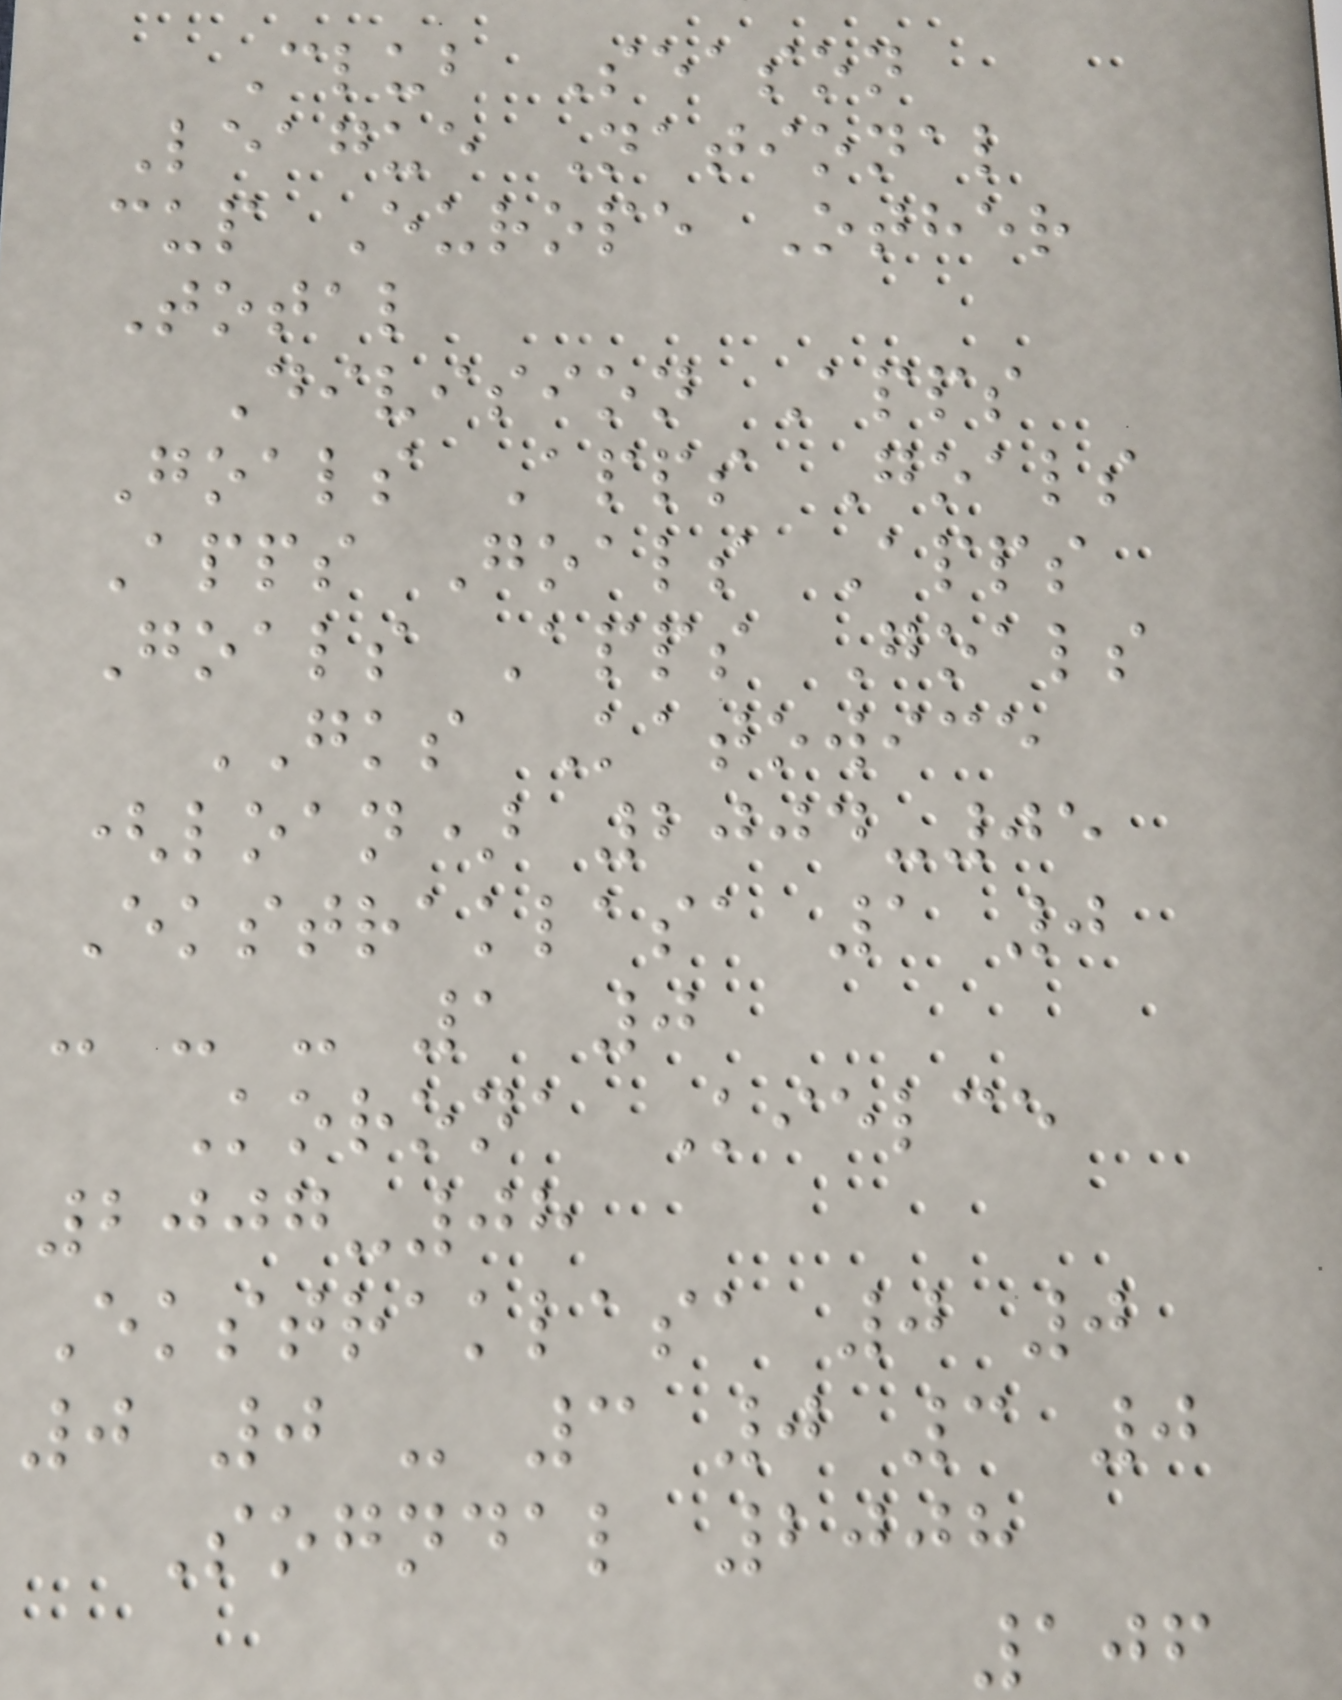Club Season
League National
cup Europe Other
Total
Division Apps
Goals Apps Goals
Apps Goals Apps
Goals Apps Goals
GKS Katowice
(loan) 2004-05
Ekstraklasa 1 0
- - - 1 0
Korona Kielce
2007-08
Ekstraklasa 0 0
0 0 - 3 0 3 0
Sogndal 2008
106
